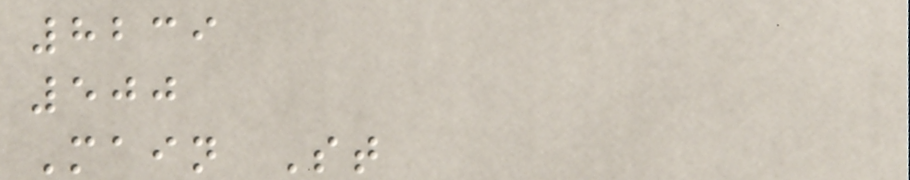8239
500
Main St
